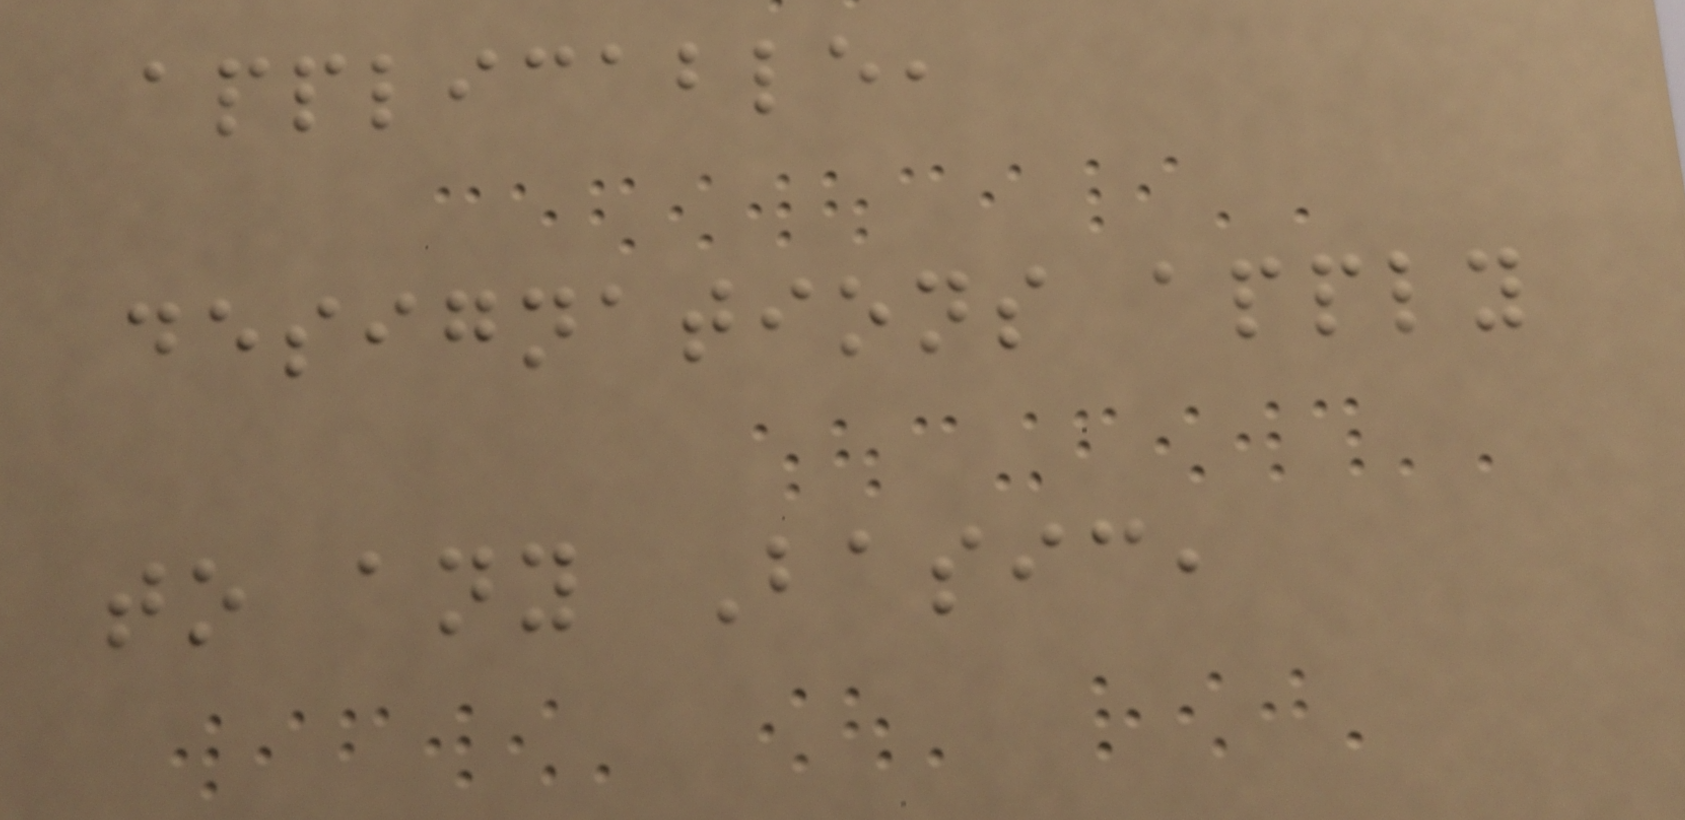applicable,
designations apply
to any Basic,
